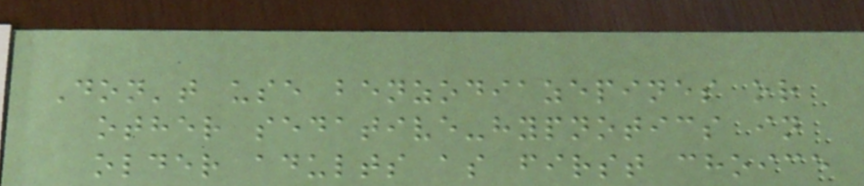Don't use benzodiazepines or
other sedative-hypnotics in
older adults as first choice
